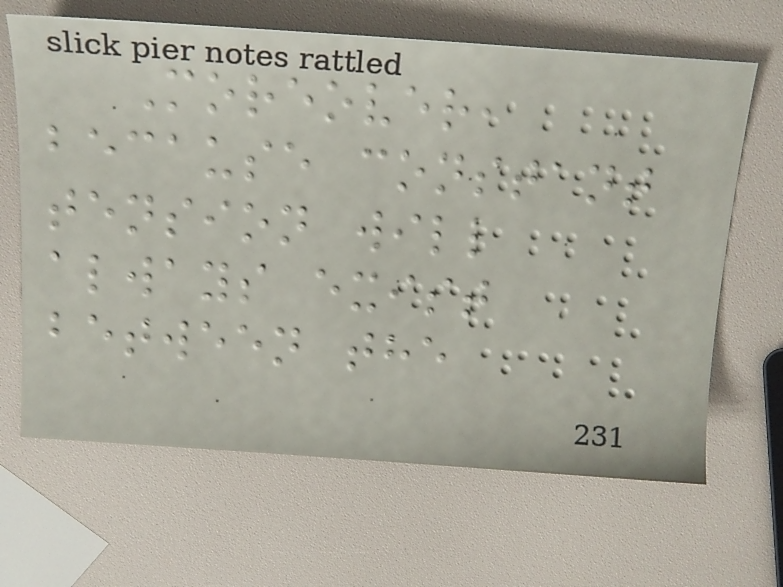Moreover,
because constant
tension will
always exist
between the
